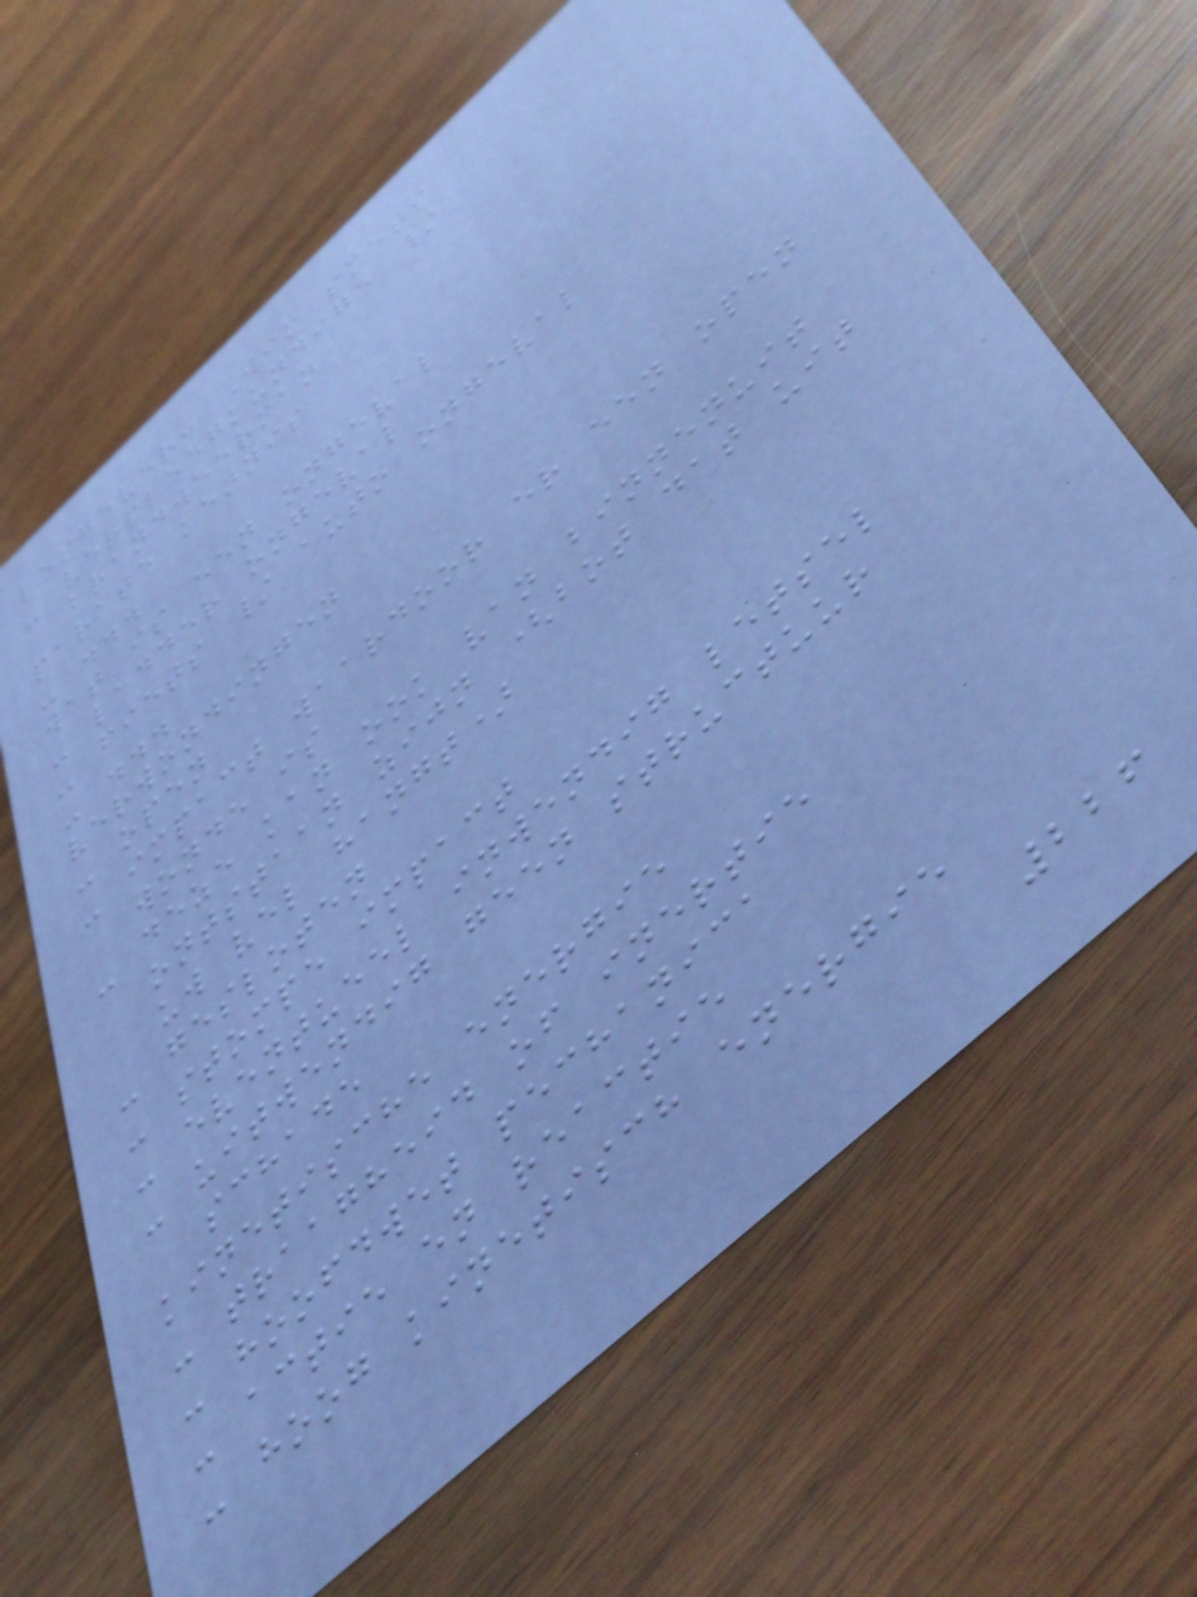lesgever: Wim smets
- verpleegkundige /
brandweerman
parate kennis
- ...
wat is een ongeval
- ladder ongeval
- fiets / auto ongeval
- ...
verwondingen
- open
- impact waardoor er een open
wonde is
- deze kan ook van binnenuit
ontstaan zijn (bot dat uit
uw vel hangt)
- gesloten
- stompe impact
- eventueel inwendig letsel
- uitwendig geen structuur
schade
kinetische energie
- traagheid of inertie
- hoofdwet pechanica
- actie en reactie
- hoog kinetisch energie
226
